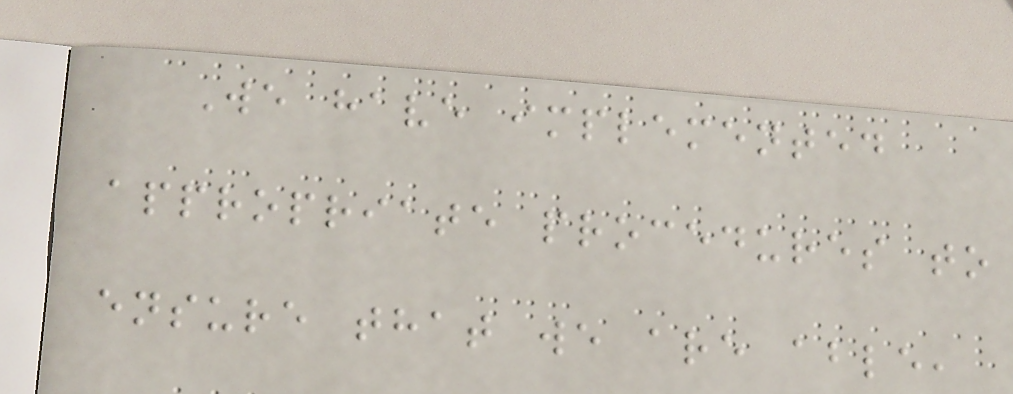We have implemented
appropriate procedures to
ensure that we are able,
